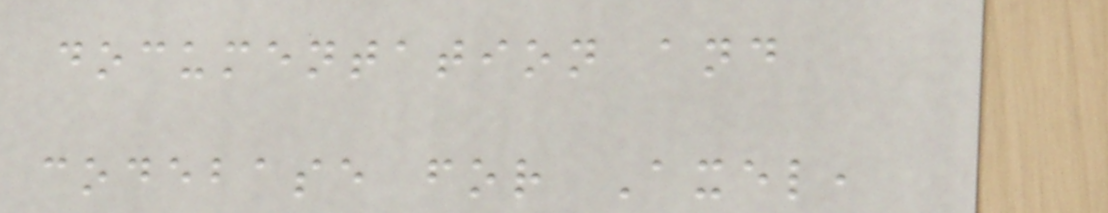documentation and
codebase for Axel,
